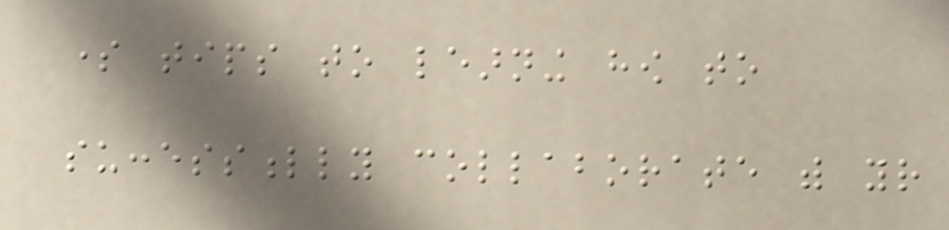some tips to learning how to
successfully collaborate with your
